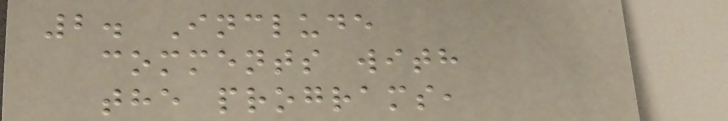2. Include
comments with
the programs,
